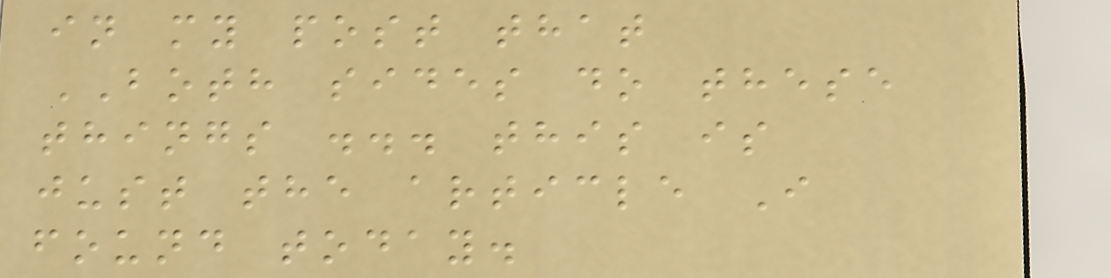in my post that
BOTH sides do these
things ... this is
just the article I
found today.
